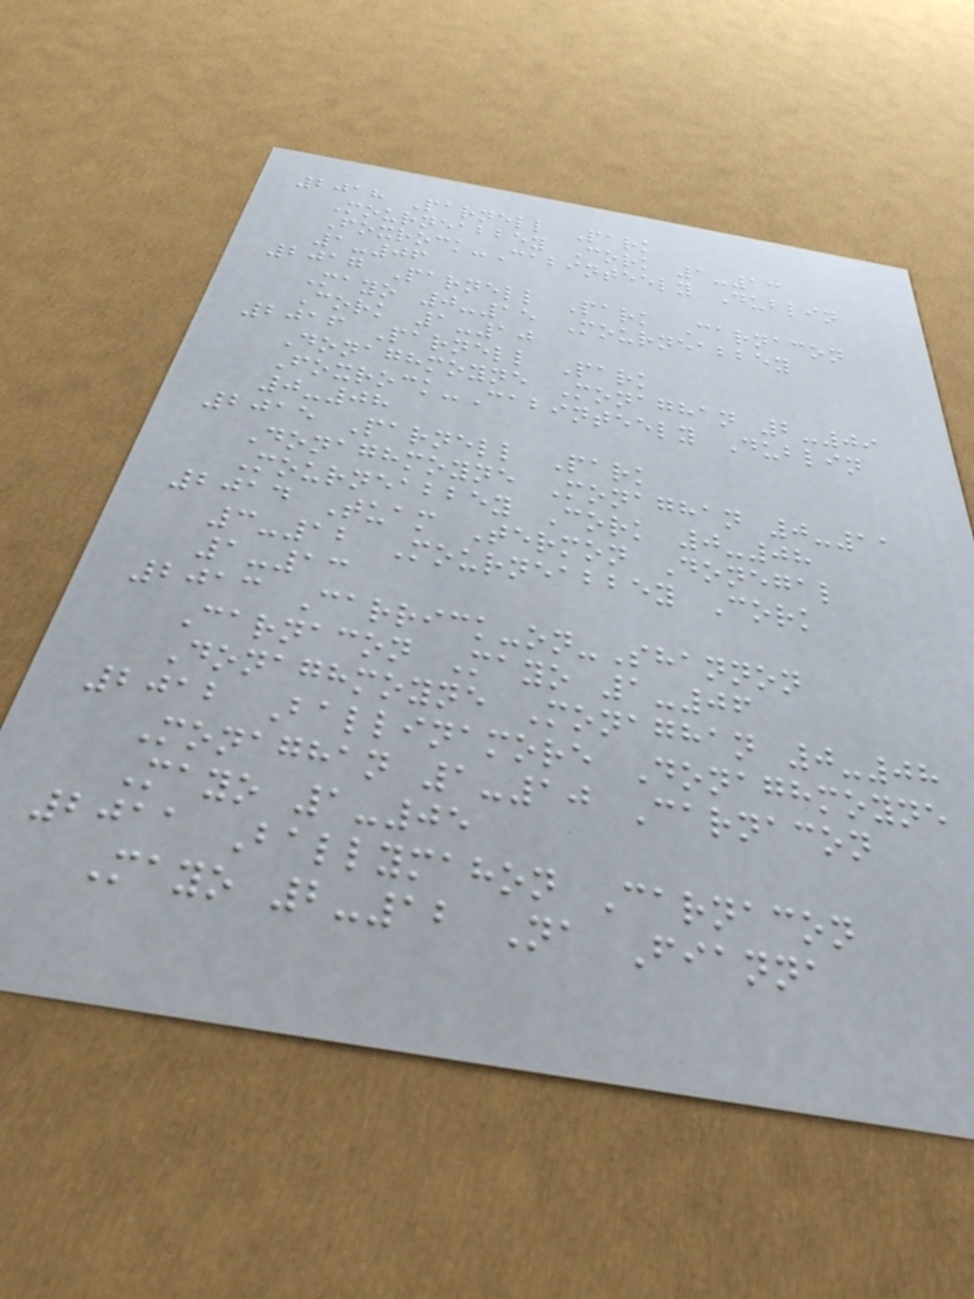2018 Parnell Park
Mourneabbey Cork 1-13
Foxrock-Cabinteely Dublin
1-06
2017 Parnell Park Carnacon
Mayo 0-15 Mourneabbey
Cork 1-10
2016 Parnell Park
Donaghmoyne Monaghan 2-09
Foxrock-Cabinteely Dublin
0-08
2015 Parnell Park
Donaghmoyne Monaghan 0-11
Mourneabbey Cork 0-08
2014 Tuam Termon Donegal
3-12 Mourneabbey Cork
1-13
2013 Carrick-on-Shannon
Carnacon Mayo 1-06
Donaghmoyne Monaghan 0-08
2012 Ballinamore Donaghmoyne
Monaghan 1-10 Carnacon
Mayo 1-05
2011 Ballymahon Carnacon
Mayo 2-12 Na Fianna
